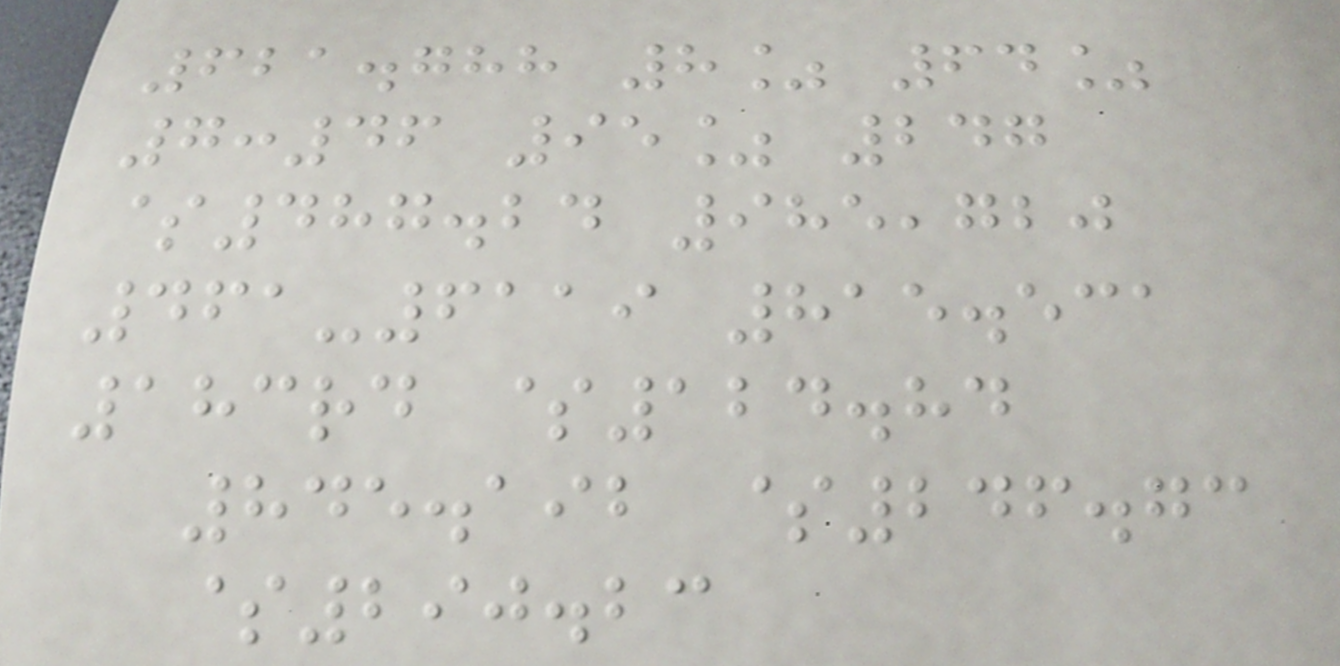621.788 8% 64%
7:46 95% 247
$487.24 985,720
461-6119 815.531
183rd $124.84
845.192 $246.73
$290.23
